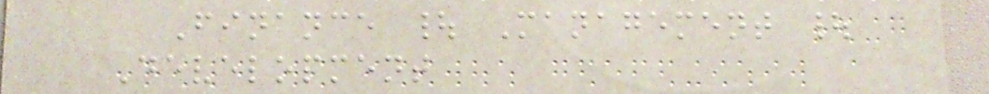Finance | Management |
Development
